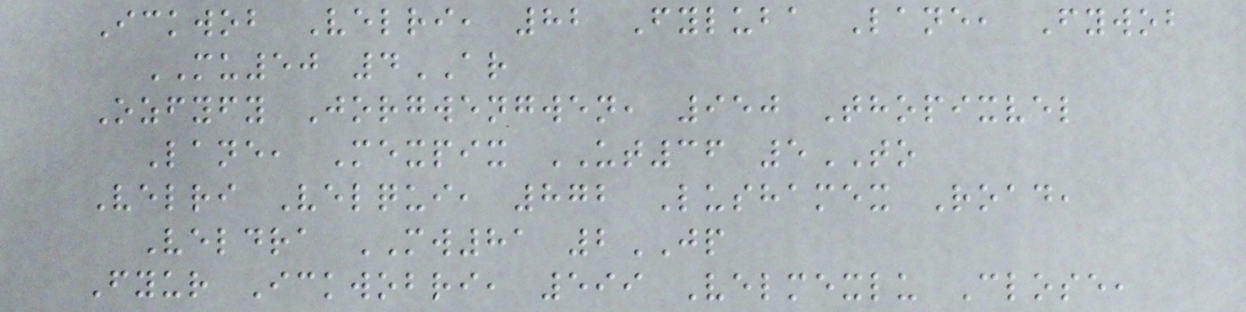Ickwob Velri, 82 Fyluba Lane, Fywob
MU50 4AR
Ozfyfy Jorgwengwen, 950 Thopixvel
Lane, Mexpix UT36 5TO
Velri Velqui, 872 Lushamex Road,
Veldra MW81 2JP
Fyur Ickwobri, 599 Velmexlu Close,
